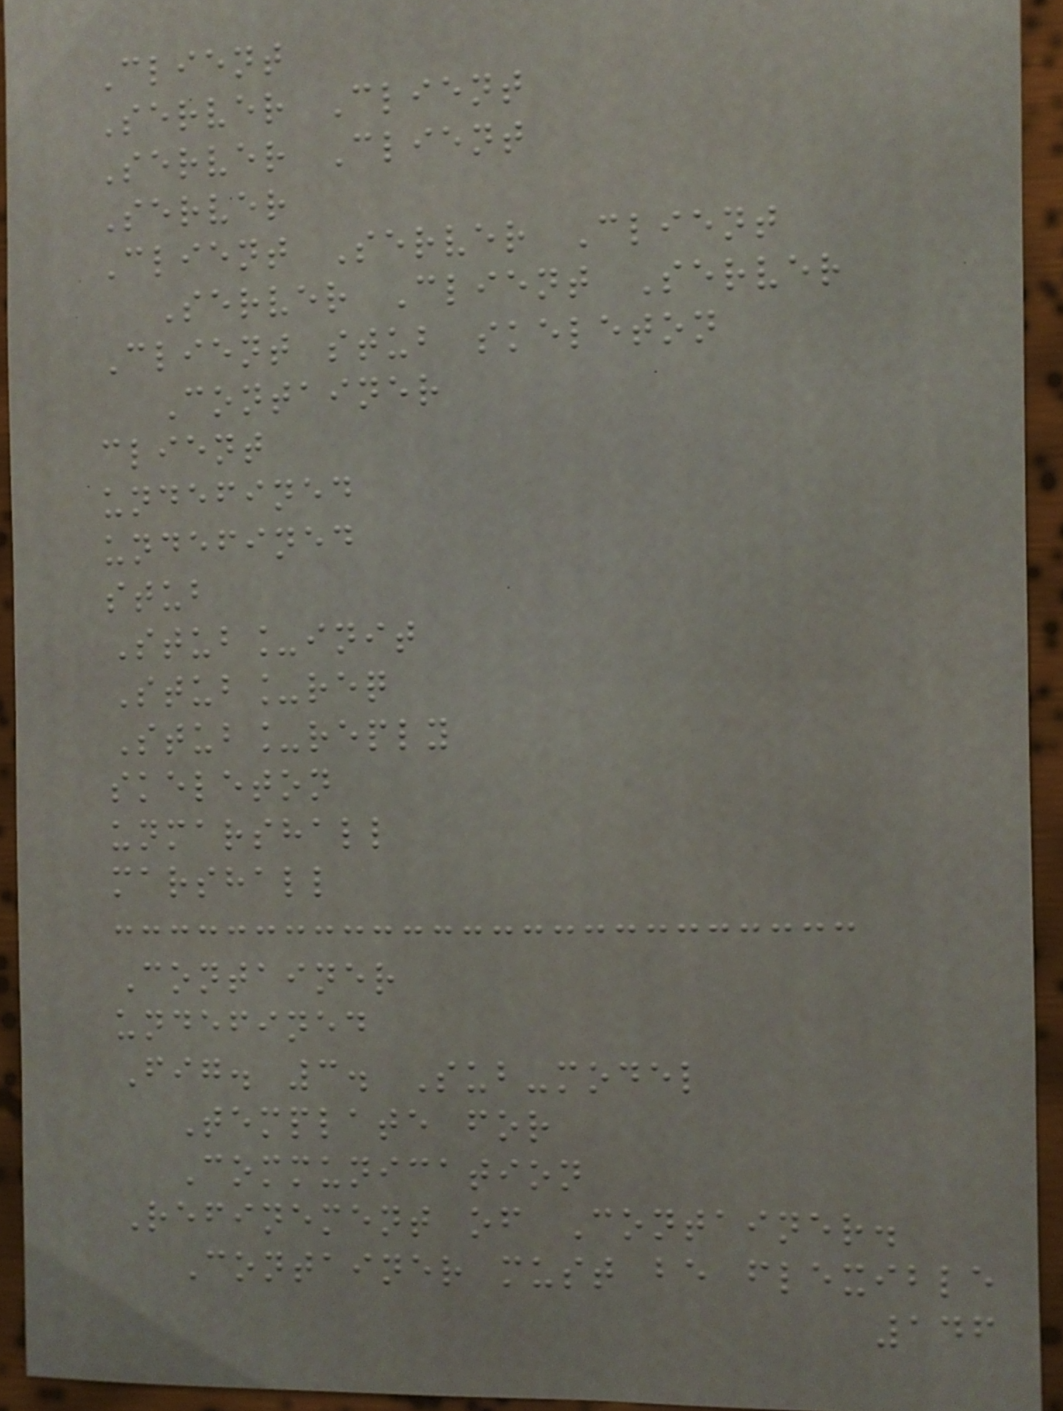Client
Server Client
Server Client
Server
Client Server Client
Server Client Server
Client stub skeleton
Container
client
undefined
undefined
stub
Stub_init
Stub_req
Stub_reply
skeleton
unmarshall
marshall
Container
undefined
Fig. 3. Sub-model
Template for
Communication
Refinement of Container.
Container must be flexible
146
